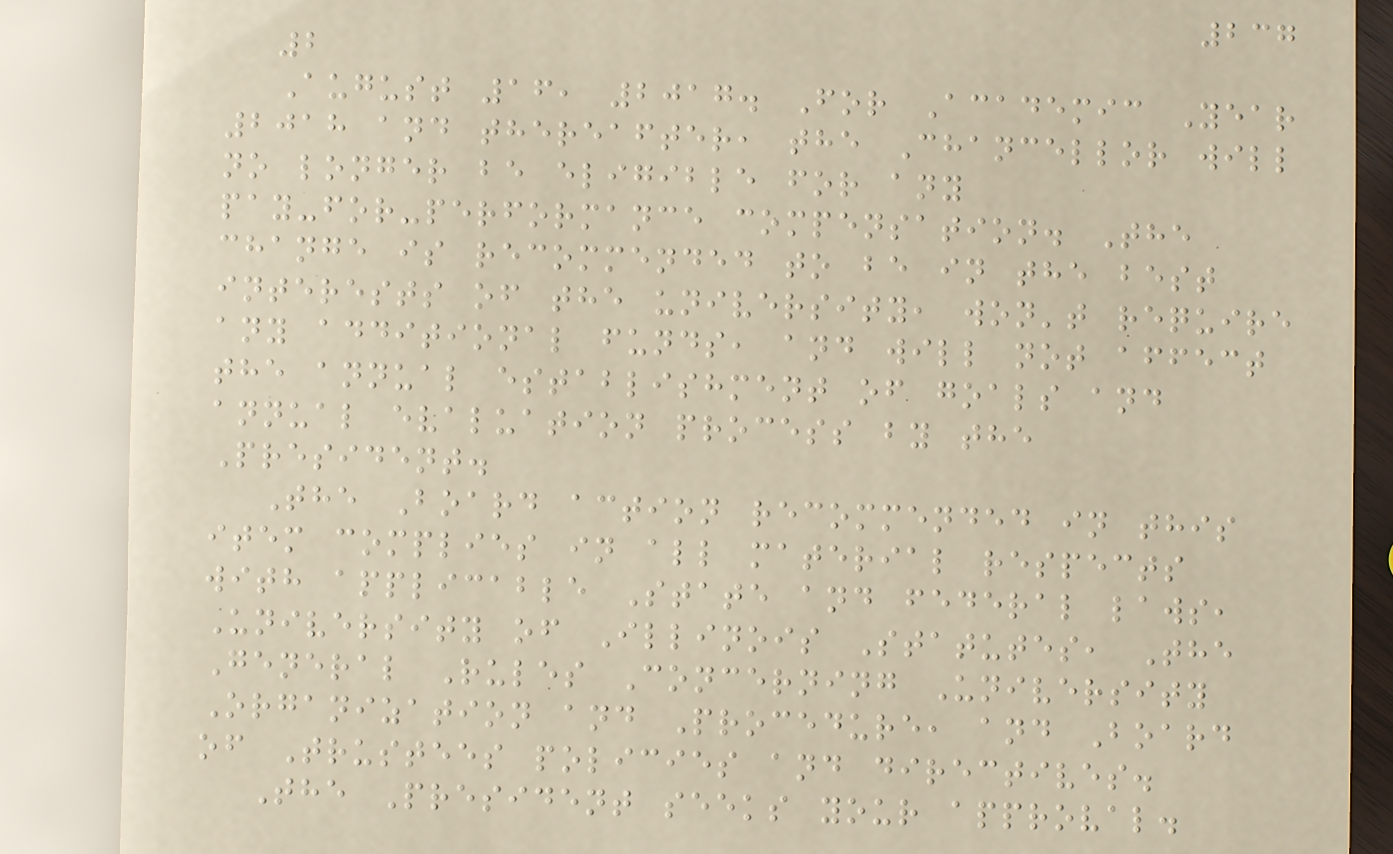237
2
August 16, 2017. For Academic Year
2018 and thereafter, the Chancellor will
no longer be eligible for any
pay-for-performance compensation. The
change is recommended to be in the best
interests of the university, won't require
any additional funds, and will not affect
the annual establishment of goals and
annual evaluation process by the
President.
The Board action recommended in this
item complies in all material respects
with applicable State and federal laws,
University of Illinois Statutes, The
General Rules Concerning University
Organization and Procedure, and Board
of Trustees policies and directives.
The President seeks your approval.
